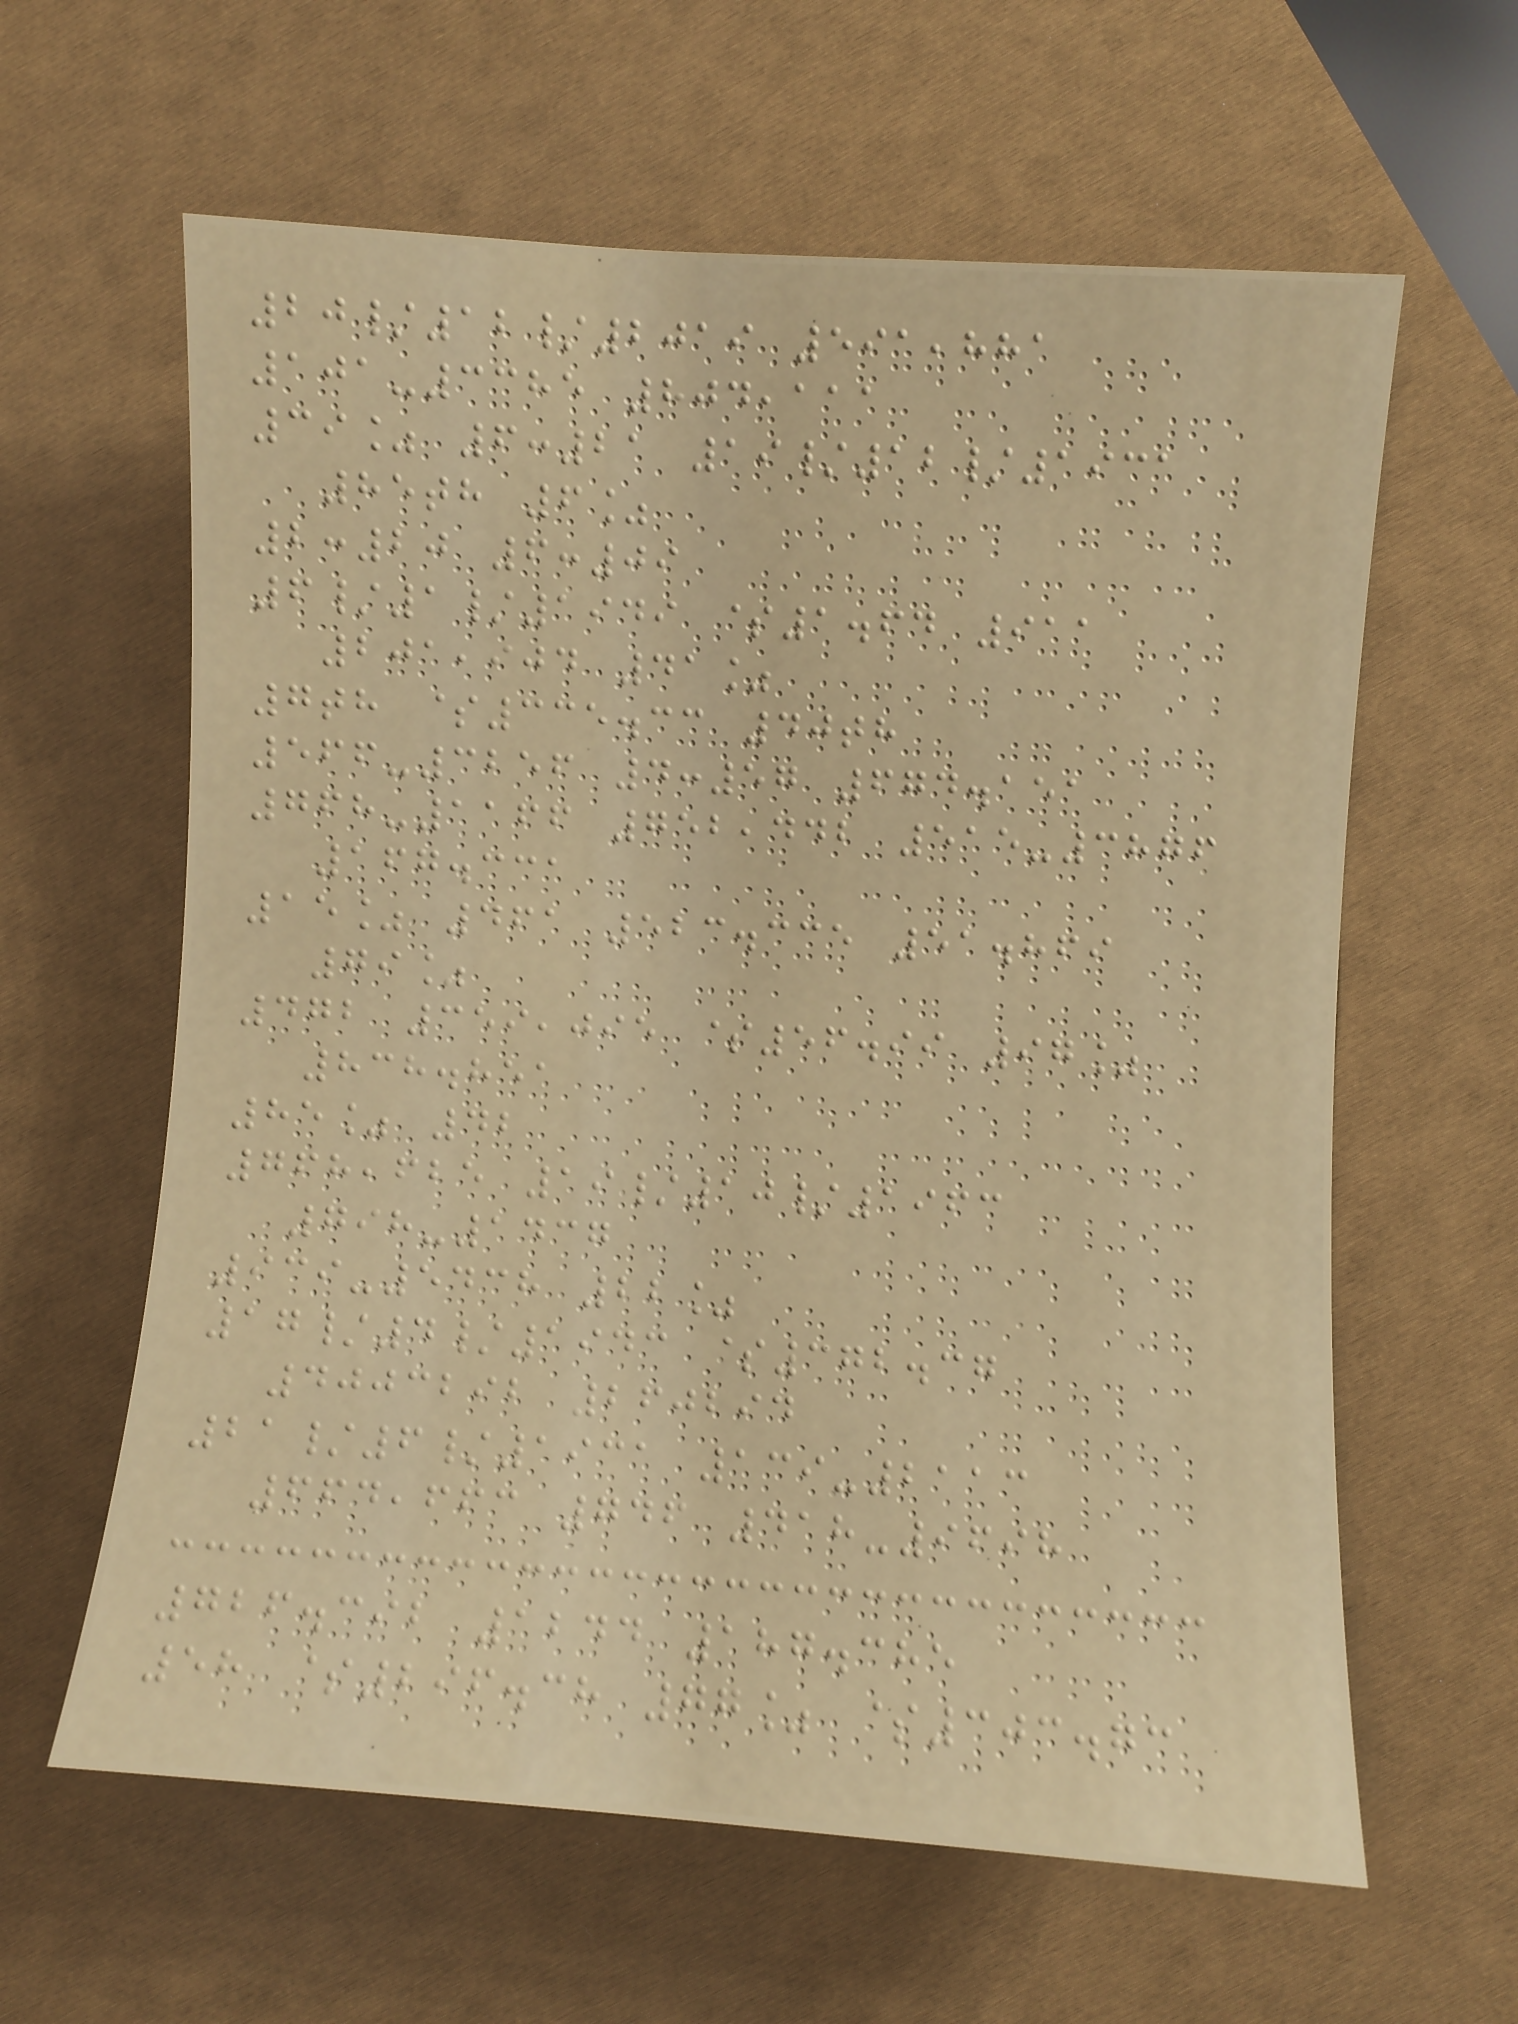20/12/2019 591,881
101-3385 804,111
39% 6:21 19/12/1931
85th 6%
2:20 6:09
6/1/1949 $1.64 911
201,904 41%
7th $335.33 40th
566-3256 4:57 674.151
768-1166 752,442 515-3876
167.331
15% 461 523.335 51.869
79%
472 359,095 $56.99 97%
838.851
85% 42
768,625 19/10/1963
798-1437
939-5438 22%
17/4/1943 $372.37
4003292 260294
21/6/1931 139-2113
664,663 746 418-9698
726.392 1244 187.385
58 $296.38 77% $303.73
